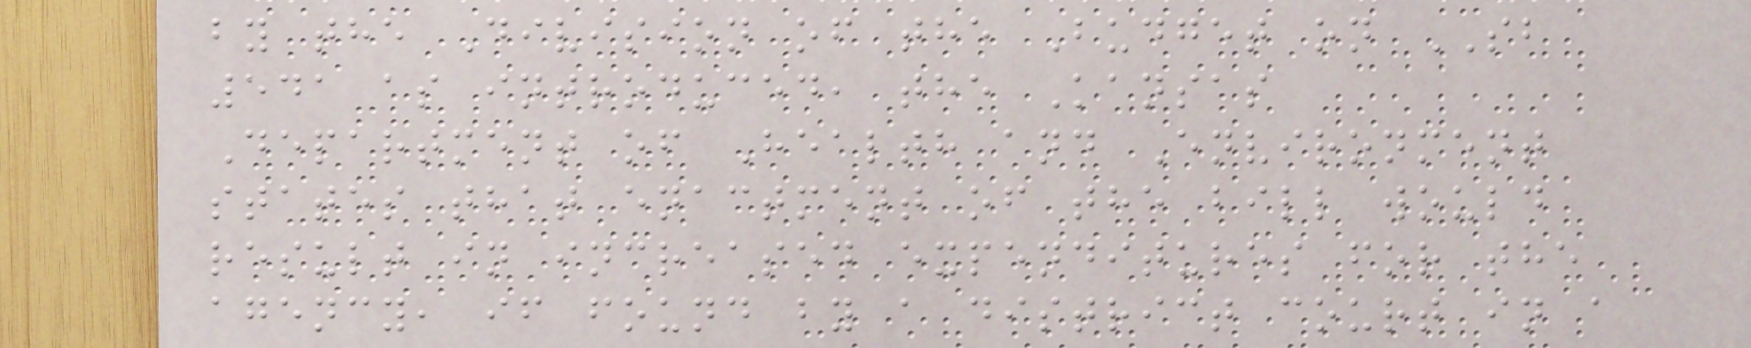by the Division of the Budget on SB
541 as introduced, the Kansas
Department of Health and Environment
states that enactment of the bill would
result in increased expenditures for the
agency, if found by a district court in a
